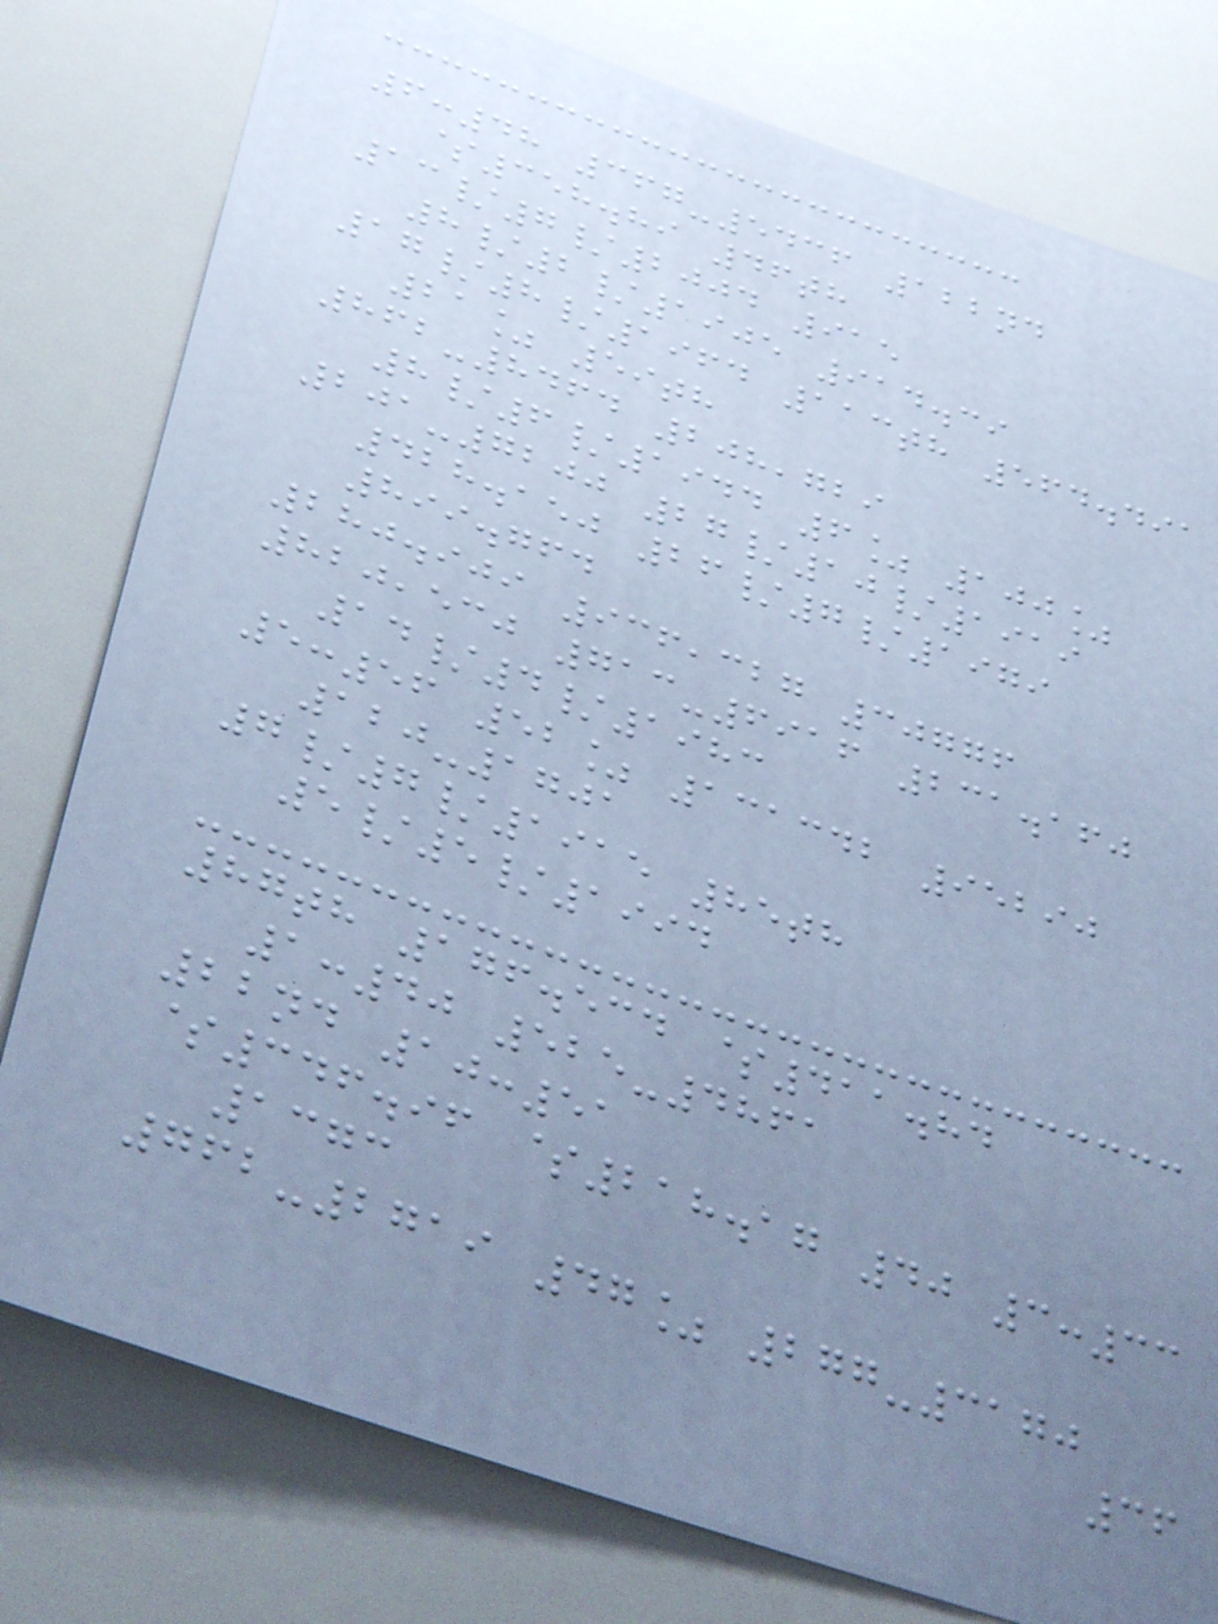6:48 367-5436 122nd
$358.89 46th
13/7/2004 915
8/2/1905 914.39
17/8/1964 113th 564.491
21% 59th
862-8464 208,729
8/6/1944 6% 100%
201-7200 27/10/1919
428.150 26/7/1979
899.764
280.909 936,327 30776
820,530 713-6916 231.160
14/4/1983
5:56 52% 131342 95290
120-1701
7/7/1915 85th
5/5/1994
87th 176.534 $411.84
1:40 525-4861
22nd 10:51
$346.96 $218.17 40 3:33
1373
762-2719 47% 277-3170
36
